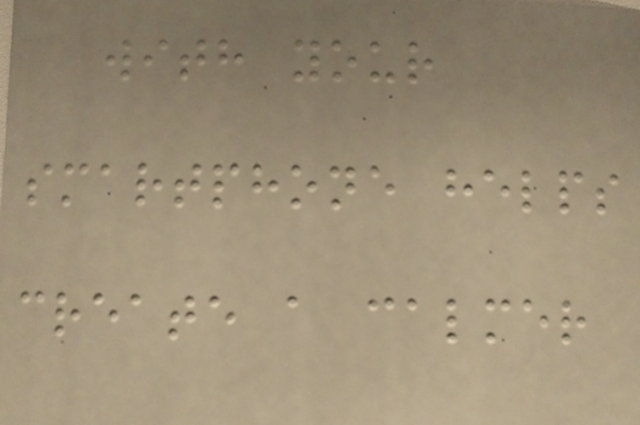with your
smartphone helps
create a calmer
